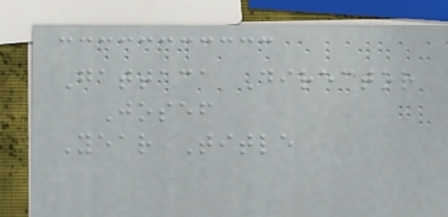Gattaca Director
Josef
Year Title
